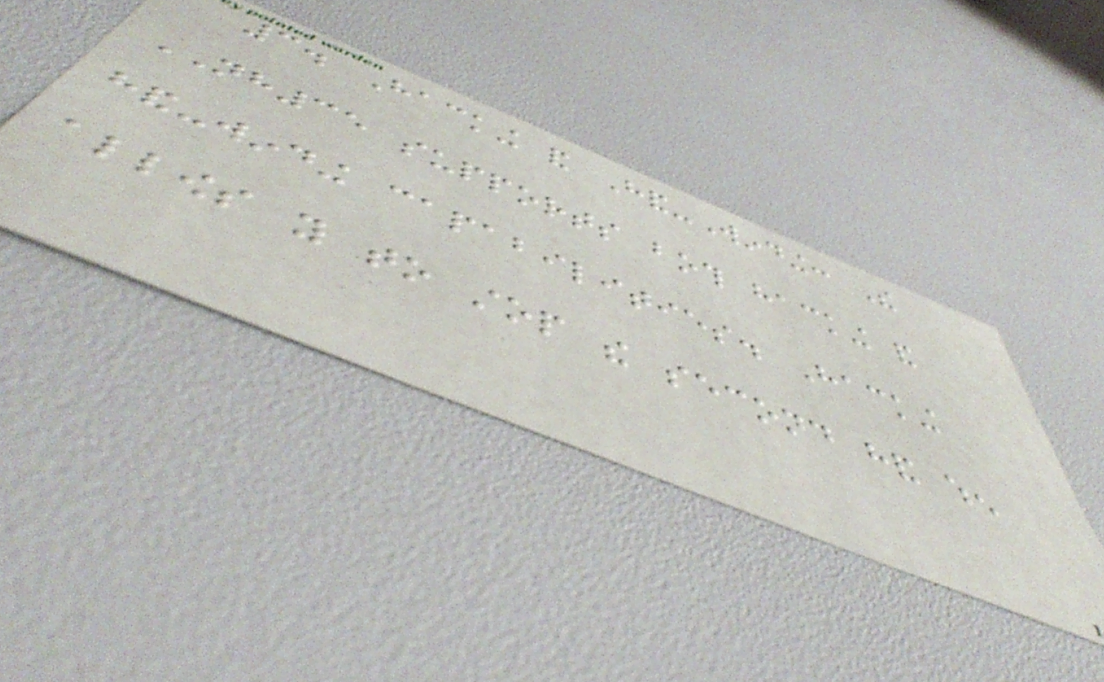3. Hacking and Hand-Winding: The
NH35 supports both hacking and
hand-winding capabilities. Hacking
allows you to stop the second hand when
